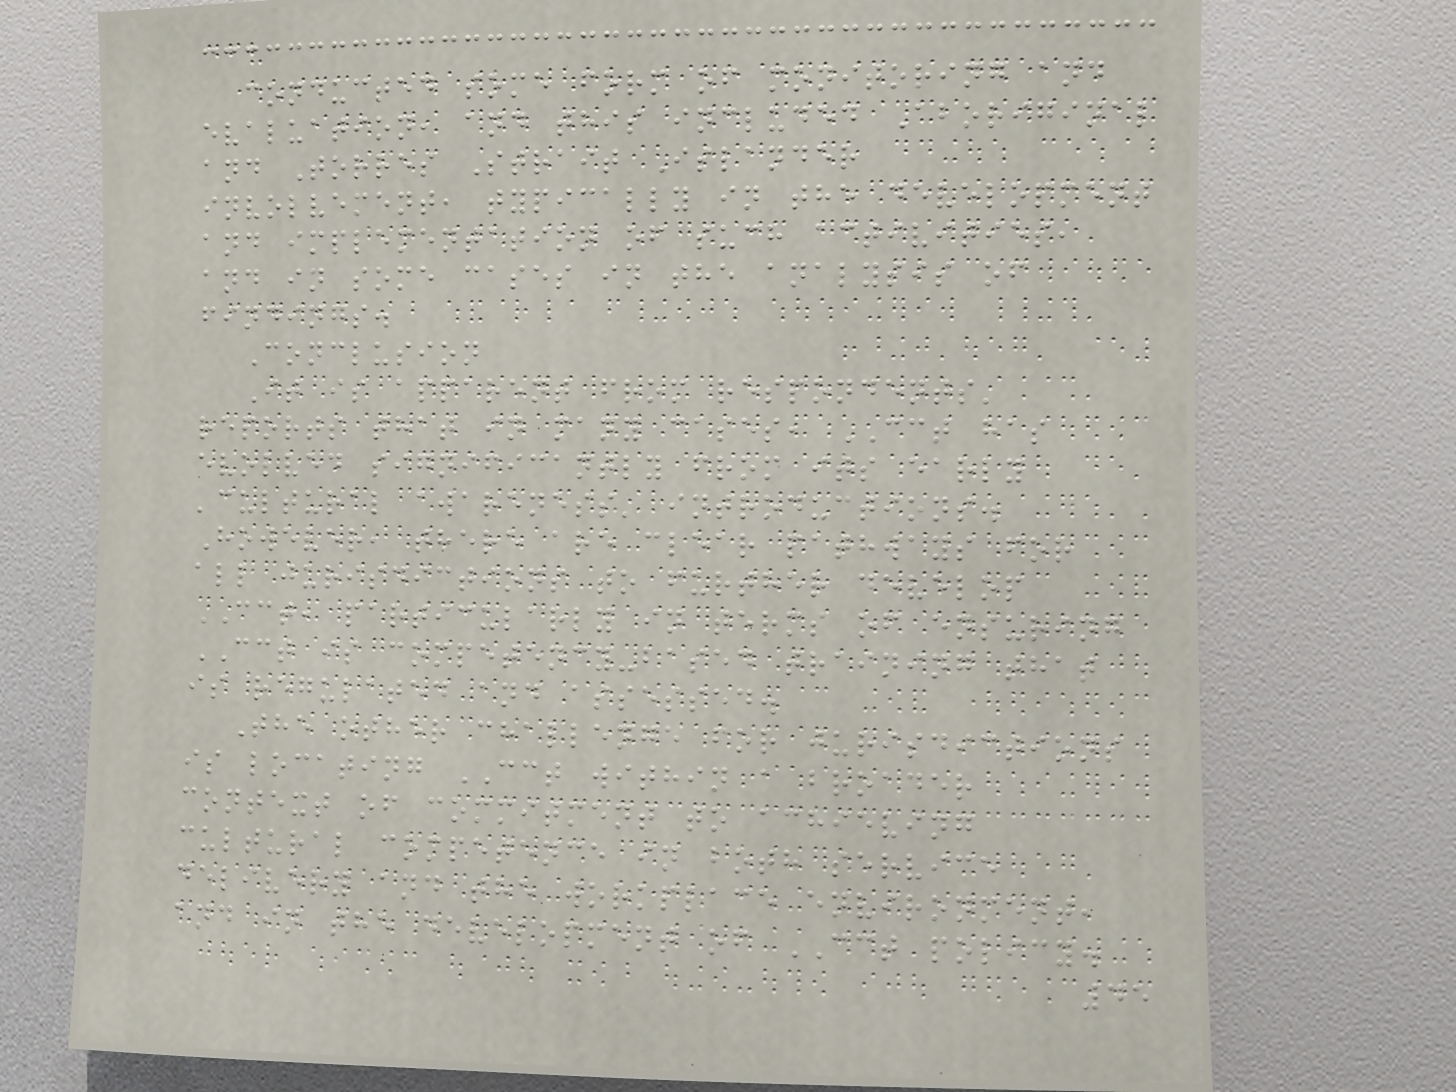conducted some form of monitoring and
evaluation, and this included Aboriginal
and Torres Strait Islander
involvement, typically in the development
and implementation of such activities,
and in some cases in the analysis of
findings.
Conclusion
It is apparent from respondents'
reports that in many cases, CCT has
evolved significantly from its early
'cultural awareness' introductions.
However, there are clear pathways for
all jurisdictions to further develop
CCT, particularly in terms of ensuring
CCT is competency-based training that
is regulated and assessed.
The other challenge for jurisdictions
is locating CCT within a broader
context of commitment to achieving
cultural competence in both service
delivery and the workplace environment,
and in the development of CCT policy.
45
